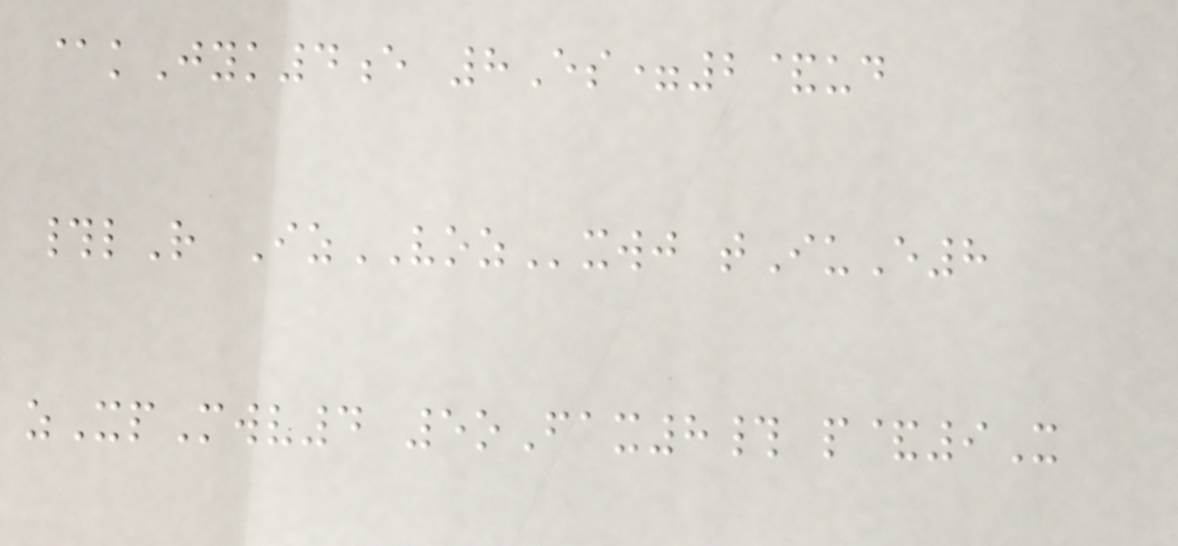@kJyk4e 8Es=2&ud
#lR IzVOZxwj tIuE8
zXpMwv4 5oFax8# p&9X
